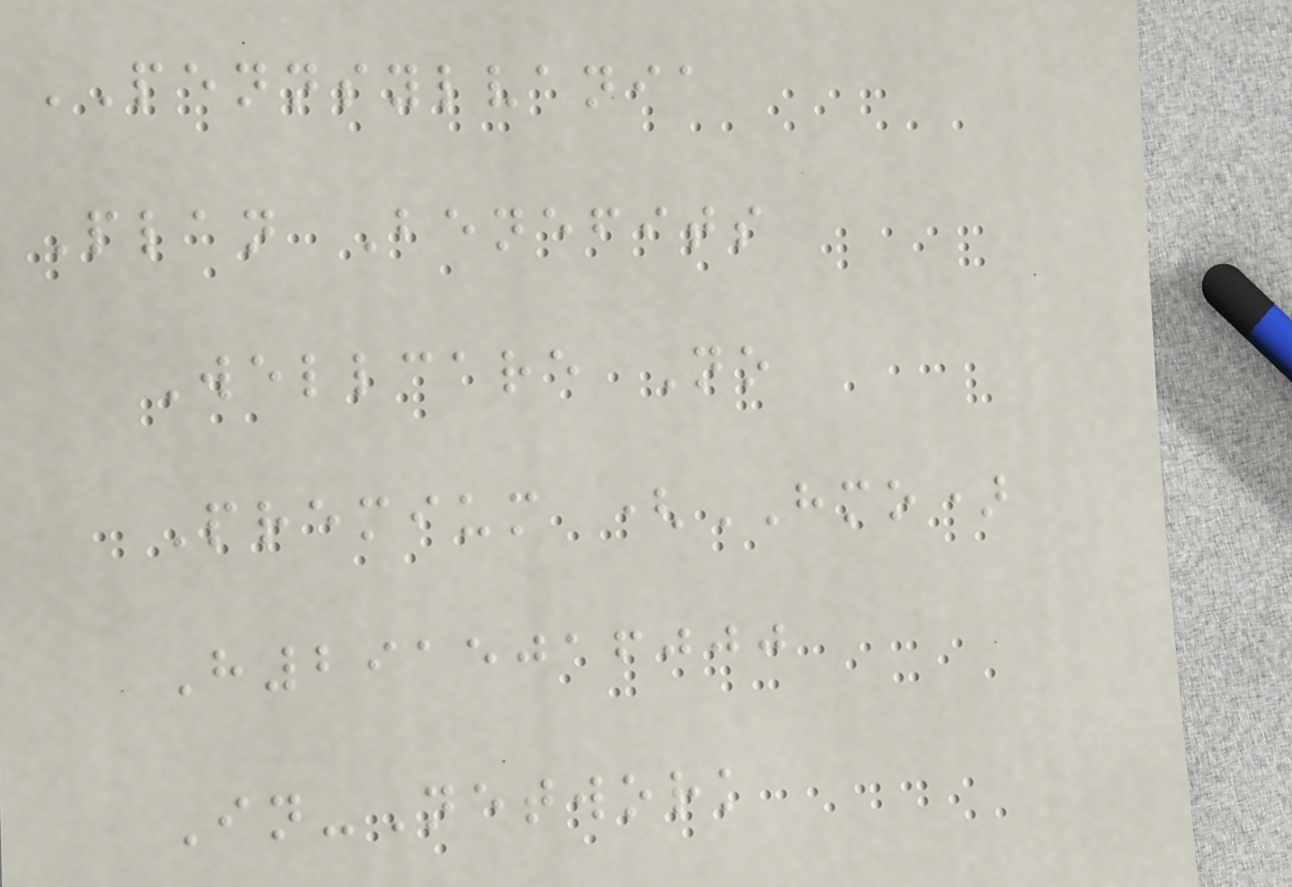PENNSYLVANIA
Plan Benefits
Wellcare No
Premium (HMO)
H2915016000
In-Network
